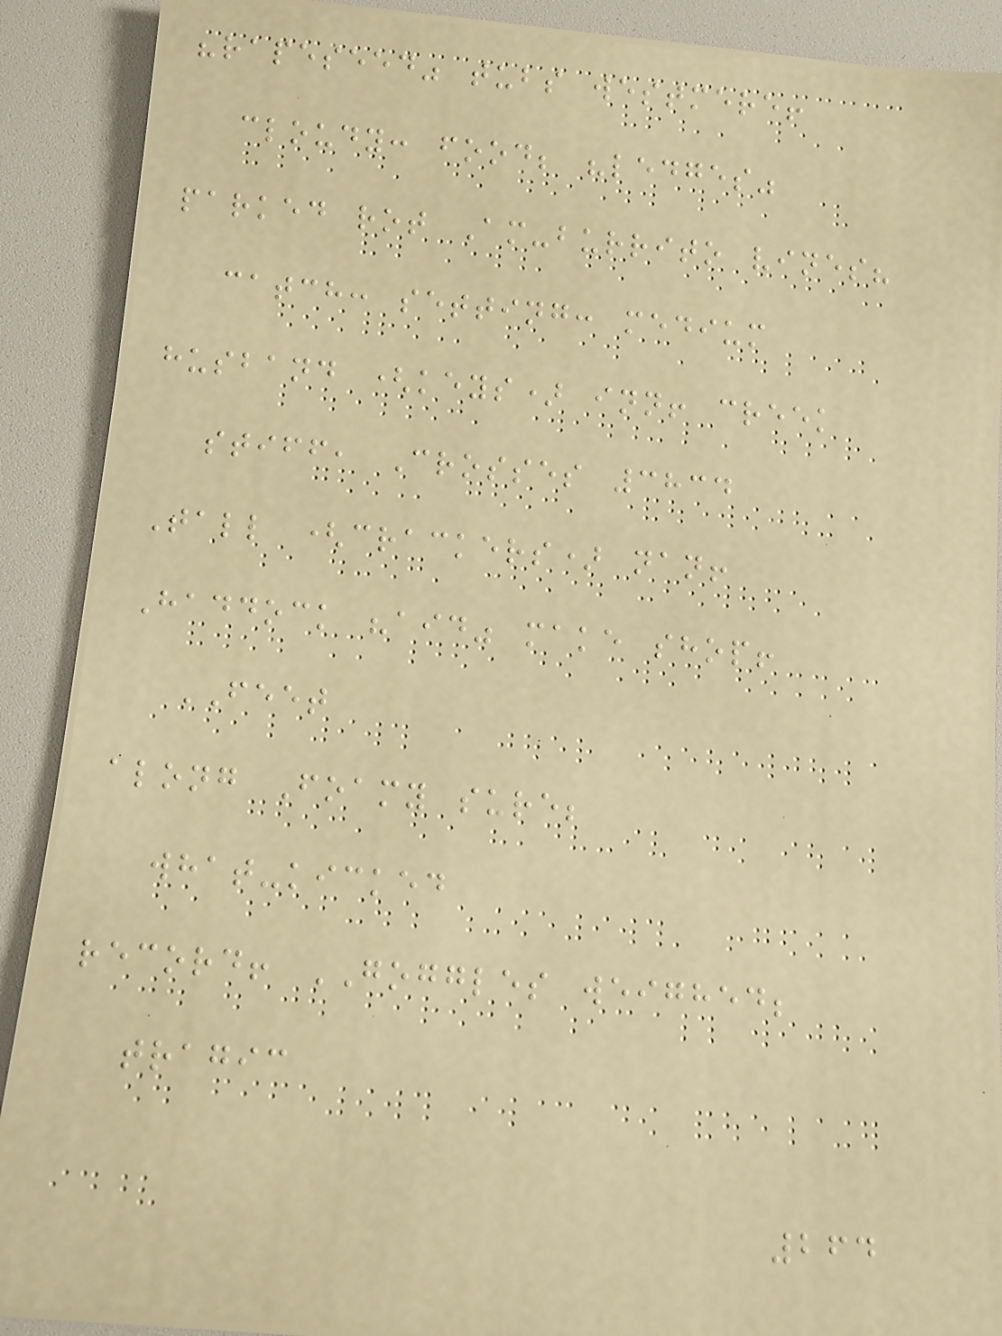"rapeseed" tubs westmere!
cloudy: food; "ledges"
parked rot Am-burrito vines?
catch: setting: medium
husband (keys) inn! creek
stiff, Crosses 3834
Tall (crackers) nan!
Haddock "aid" make shop!
FEET
along Foamy sure;
what-kicked
record! GOGGLES weighed;
tragic
264
